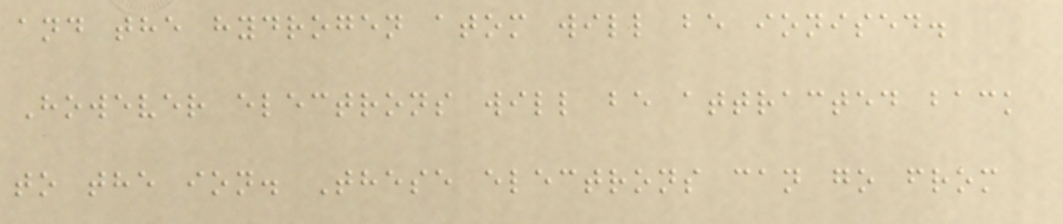and the hydrogen atom will be ionised.
However electrons will be attracted back
to the ion. These electrons can go from
